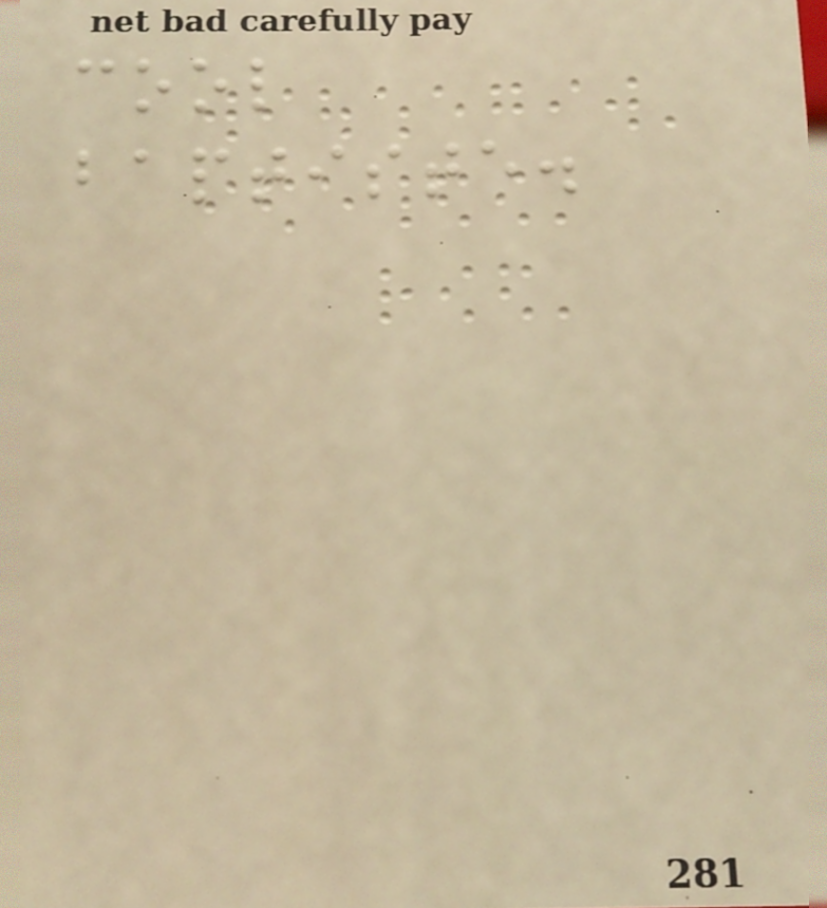cool
baptiste.
